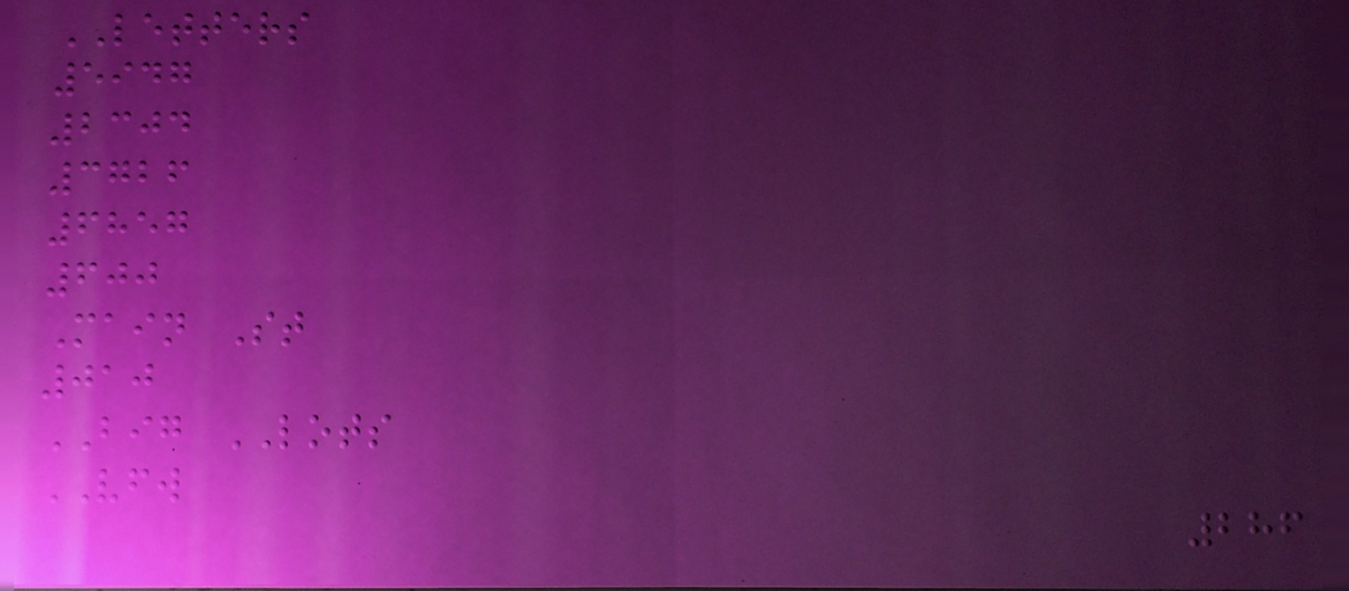LETTERS
5947
2304
3726
6857
600
Main St
010
BIG LOTS
VFW
286
